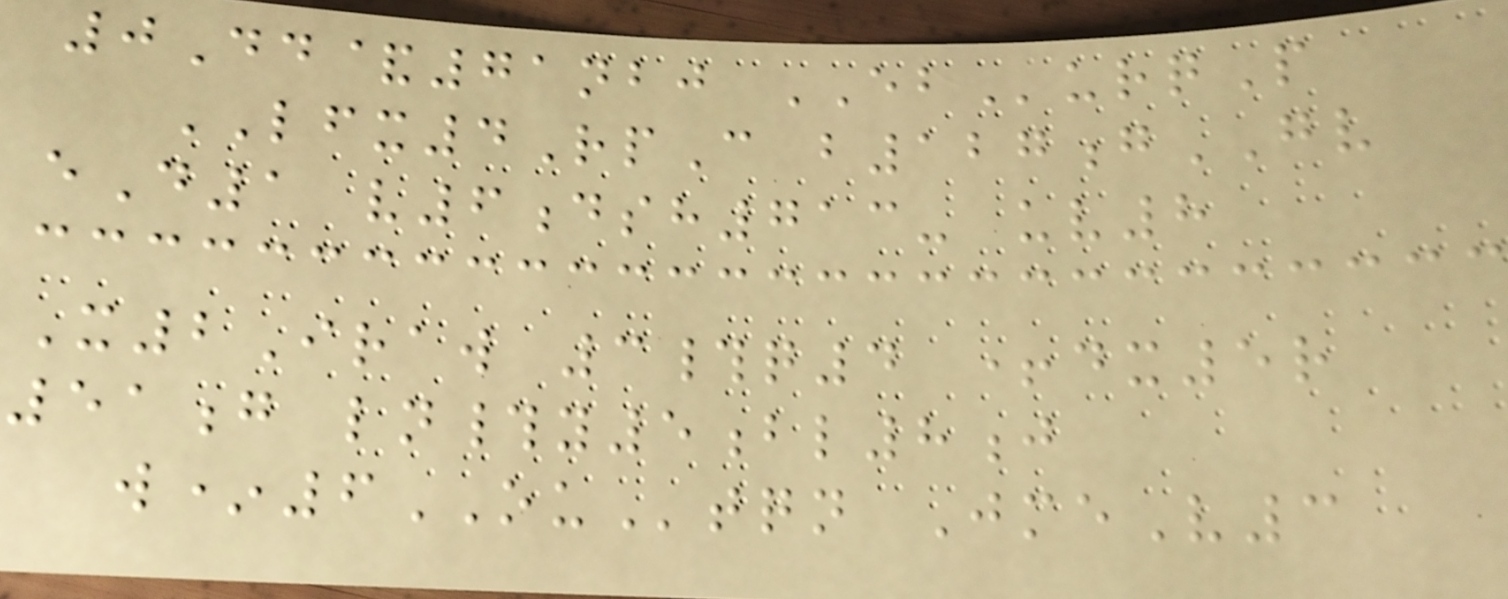0Dd&71nbj EBurqP
LFX4RpC b127gGV
eD1 v6dsh713- uv8
X2Iraw 3#q4 +dx5r
51g ln#y5bl8j
w*6OUtqn JmeV3
